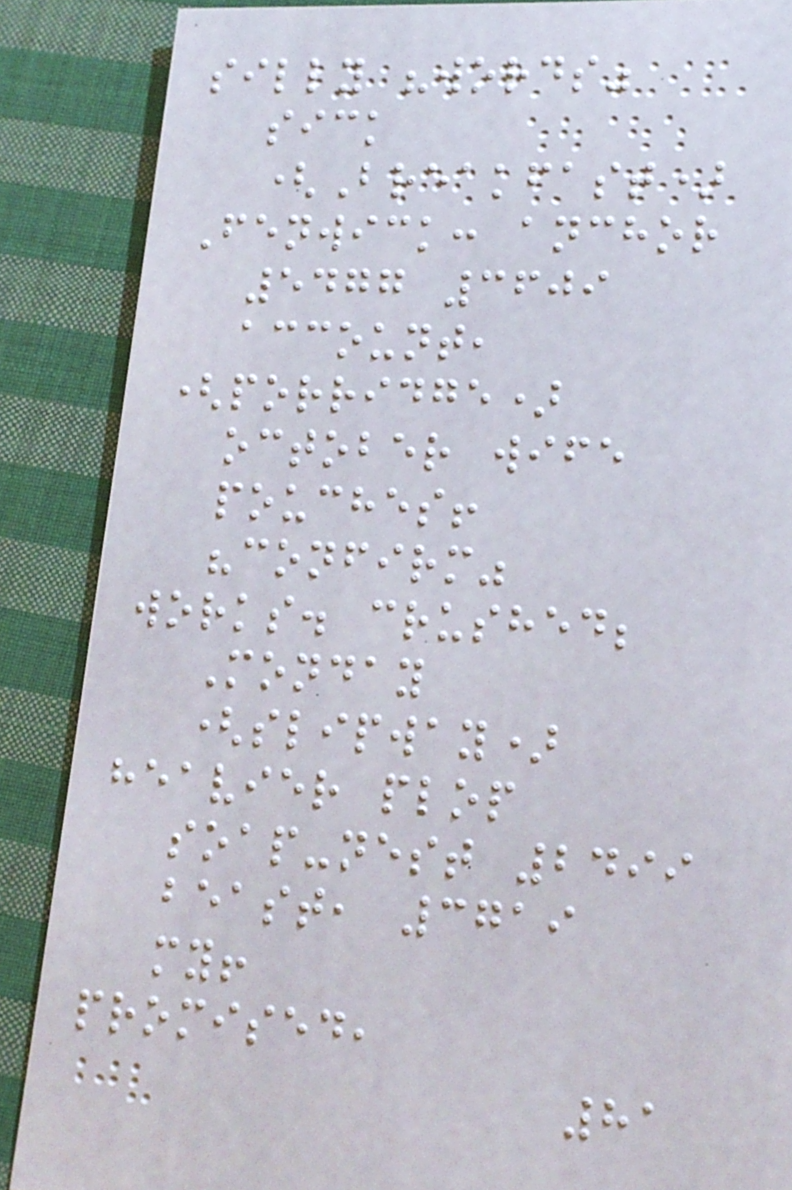silly "words"
sick
(Breakfast)
Fenwick: anchor
5477 3609
account,
(porridge)
october wife
pouches!
"confirm"
works. crushed;
Monday
(slipway)
heavier plop
soap-nest 2499
beast, 3719
my!
promised,
81
